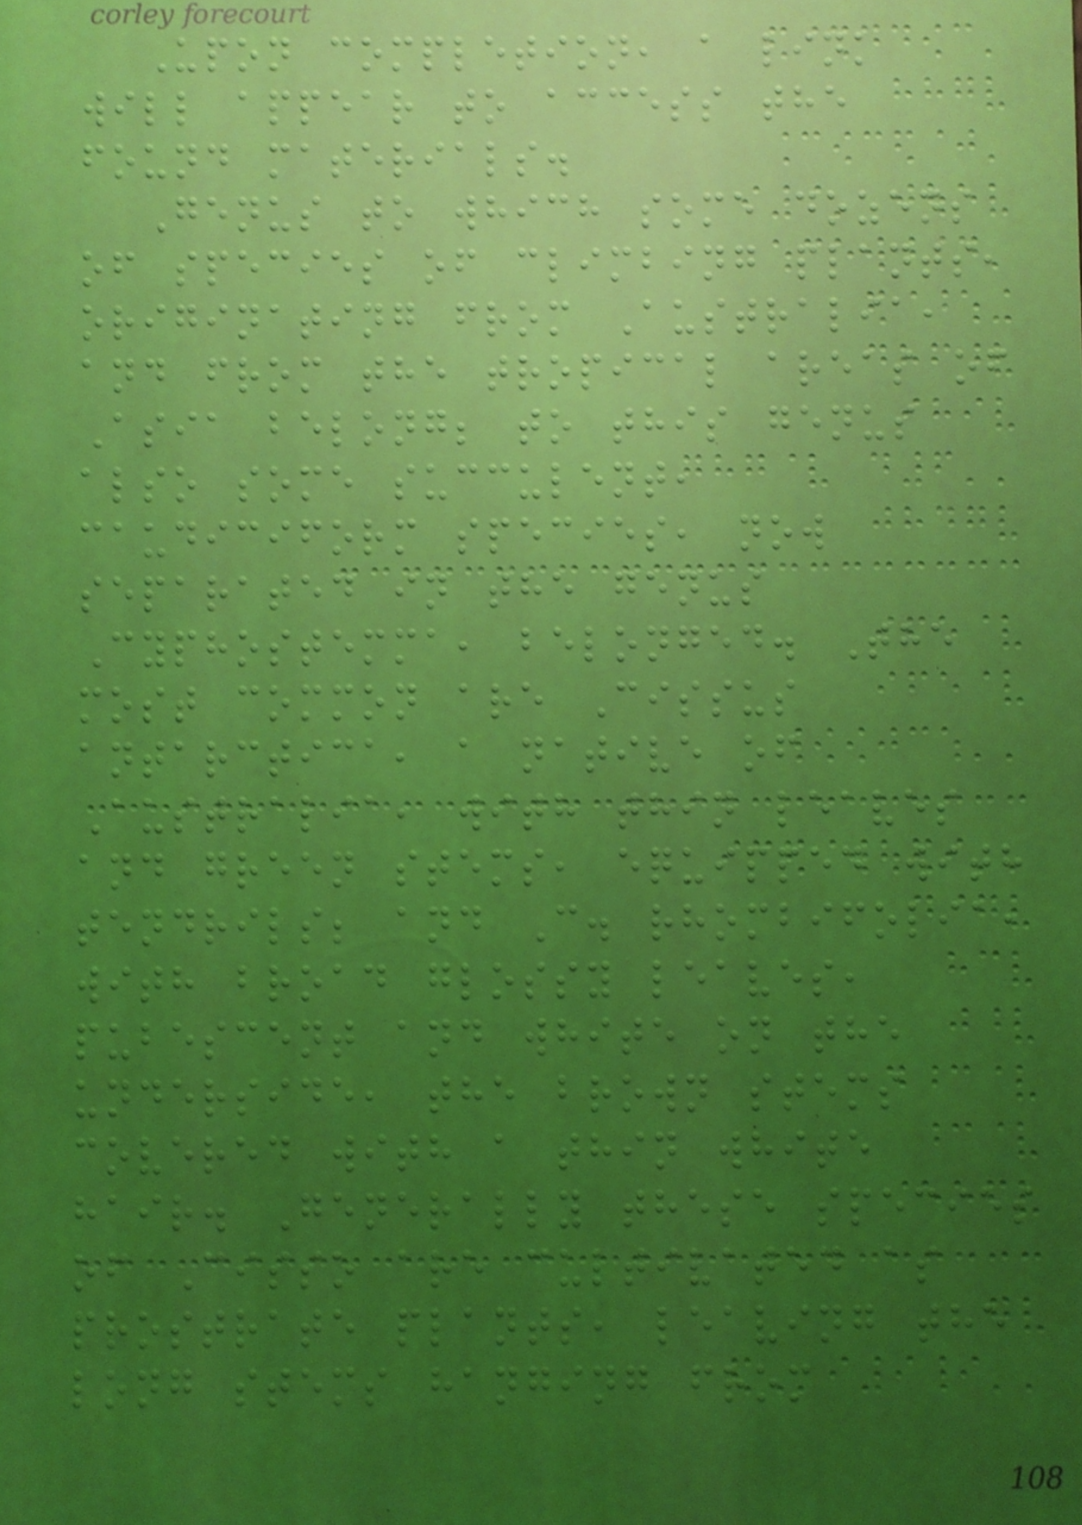Upon completion, a link
will appear to access the
found materials.
Genus to which some dozens
of species of climbing plants,
originating from Australia,
and from the tropical areas of
Asia belong; to this genus
also some succulent,
caudiciform species, now
separated in the genus
Cyphostemma, belonged. The
most common are Cissus
antarctica, a native of
Australia, with thin leaves
and green stems, equipped with
tendrils; and C. rhombifolia,
with broad glossy leaves,
pubescent and white on the
underside, the brown stems
covered with a thin white
hair. Generally these species
of Cisso are cultivated as
prostrate plants, leaving the
long stems hanging from
